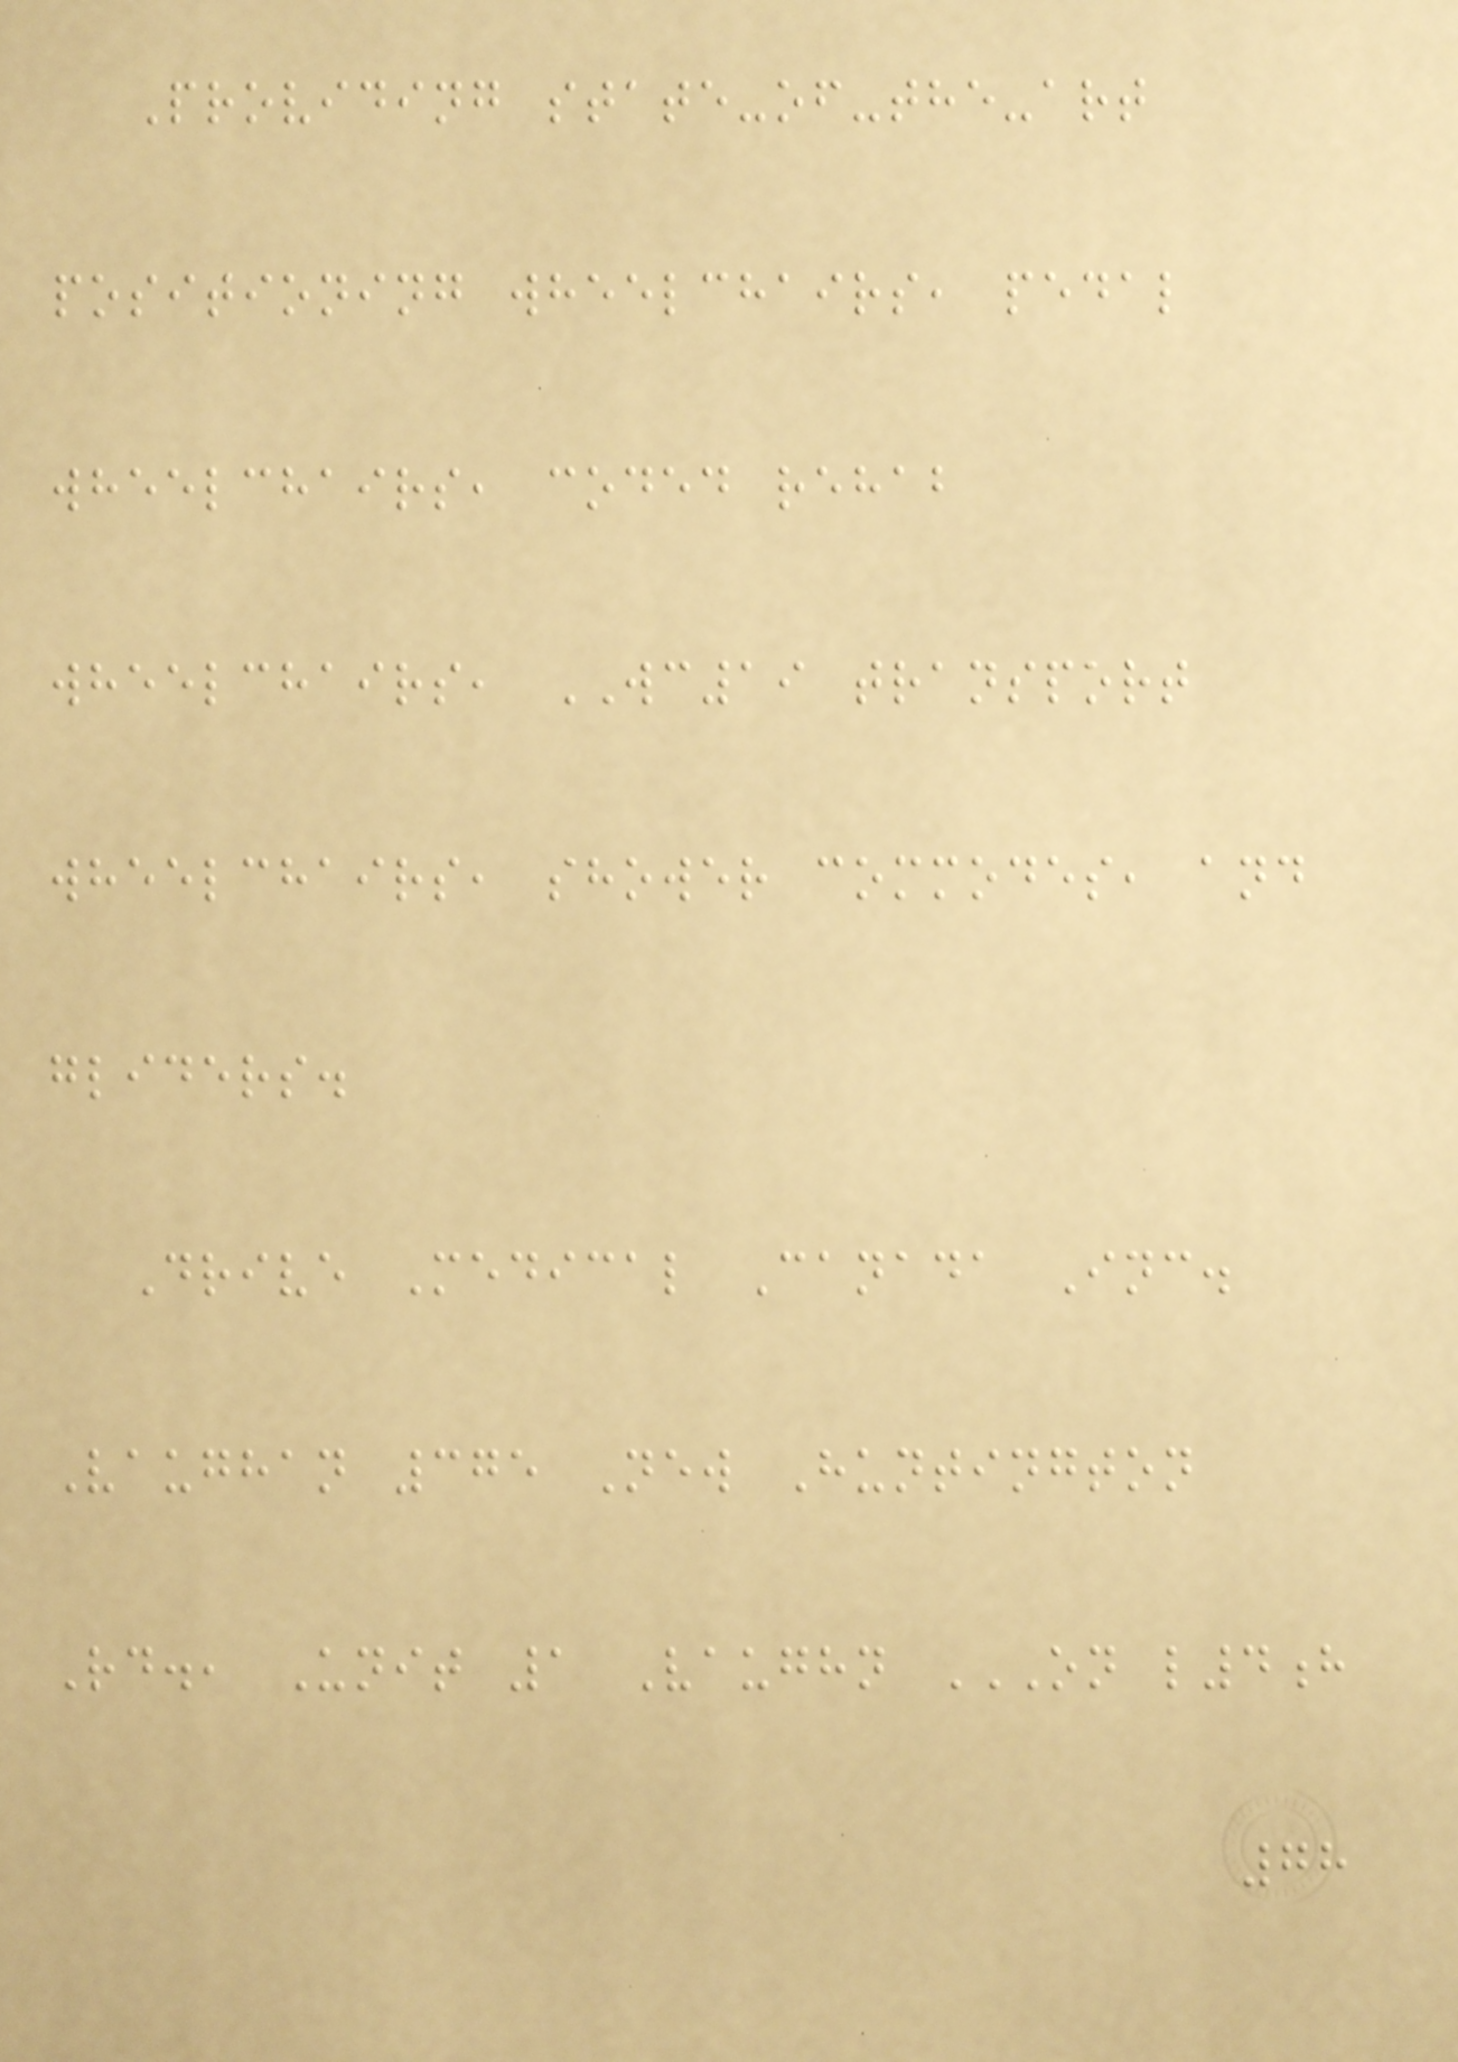Providing state-of-the-art
positioning wheelchairs, pedal
wheelchairs, coded rehab
wheelchairs, WC19 transport
wheelchairs, shower commodes, and
gliders.
Drive Medical Canada Inc.
Vaughan 375 New Huntington
Rd., Unit 1 Vaughn ON L4H
78
